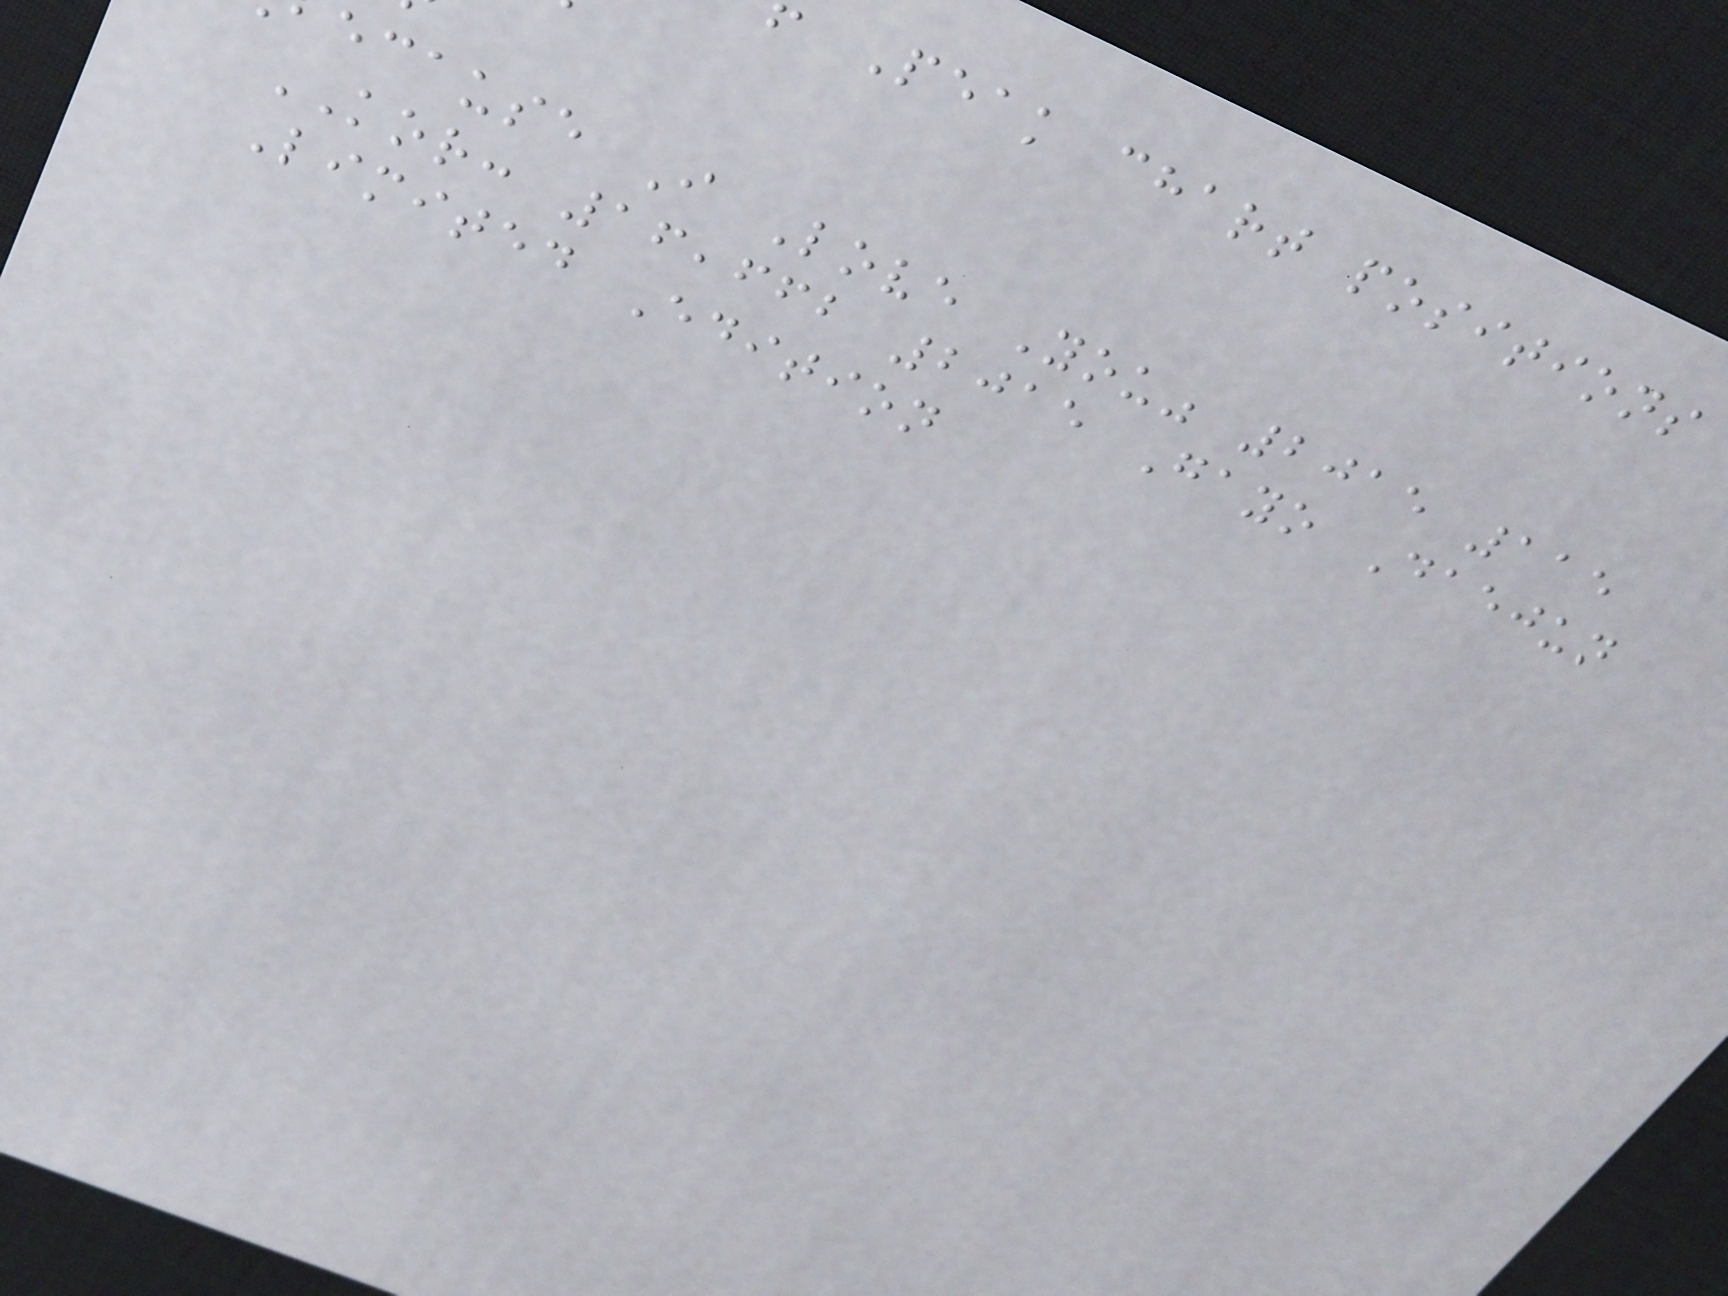Peak chart positions
ecause I Love You" 2015 115
KOR: 16,662 2015 Gayo Daejun
Limited Edition
